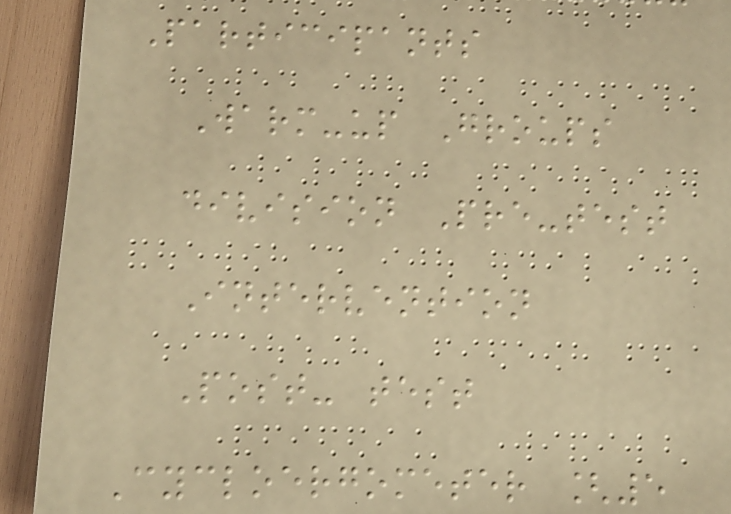Participants
Warm-up Groups
division Pre-test
Intervention
Post- test
Cycloergometer [5
